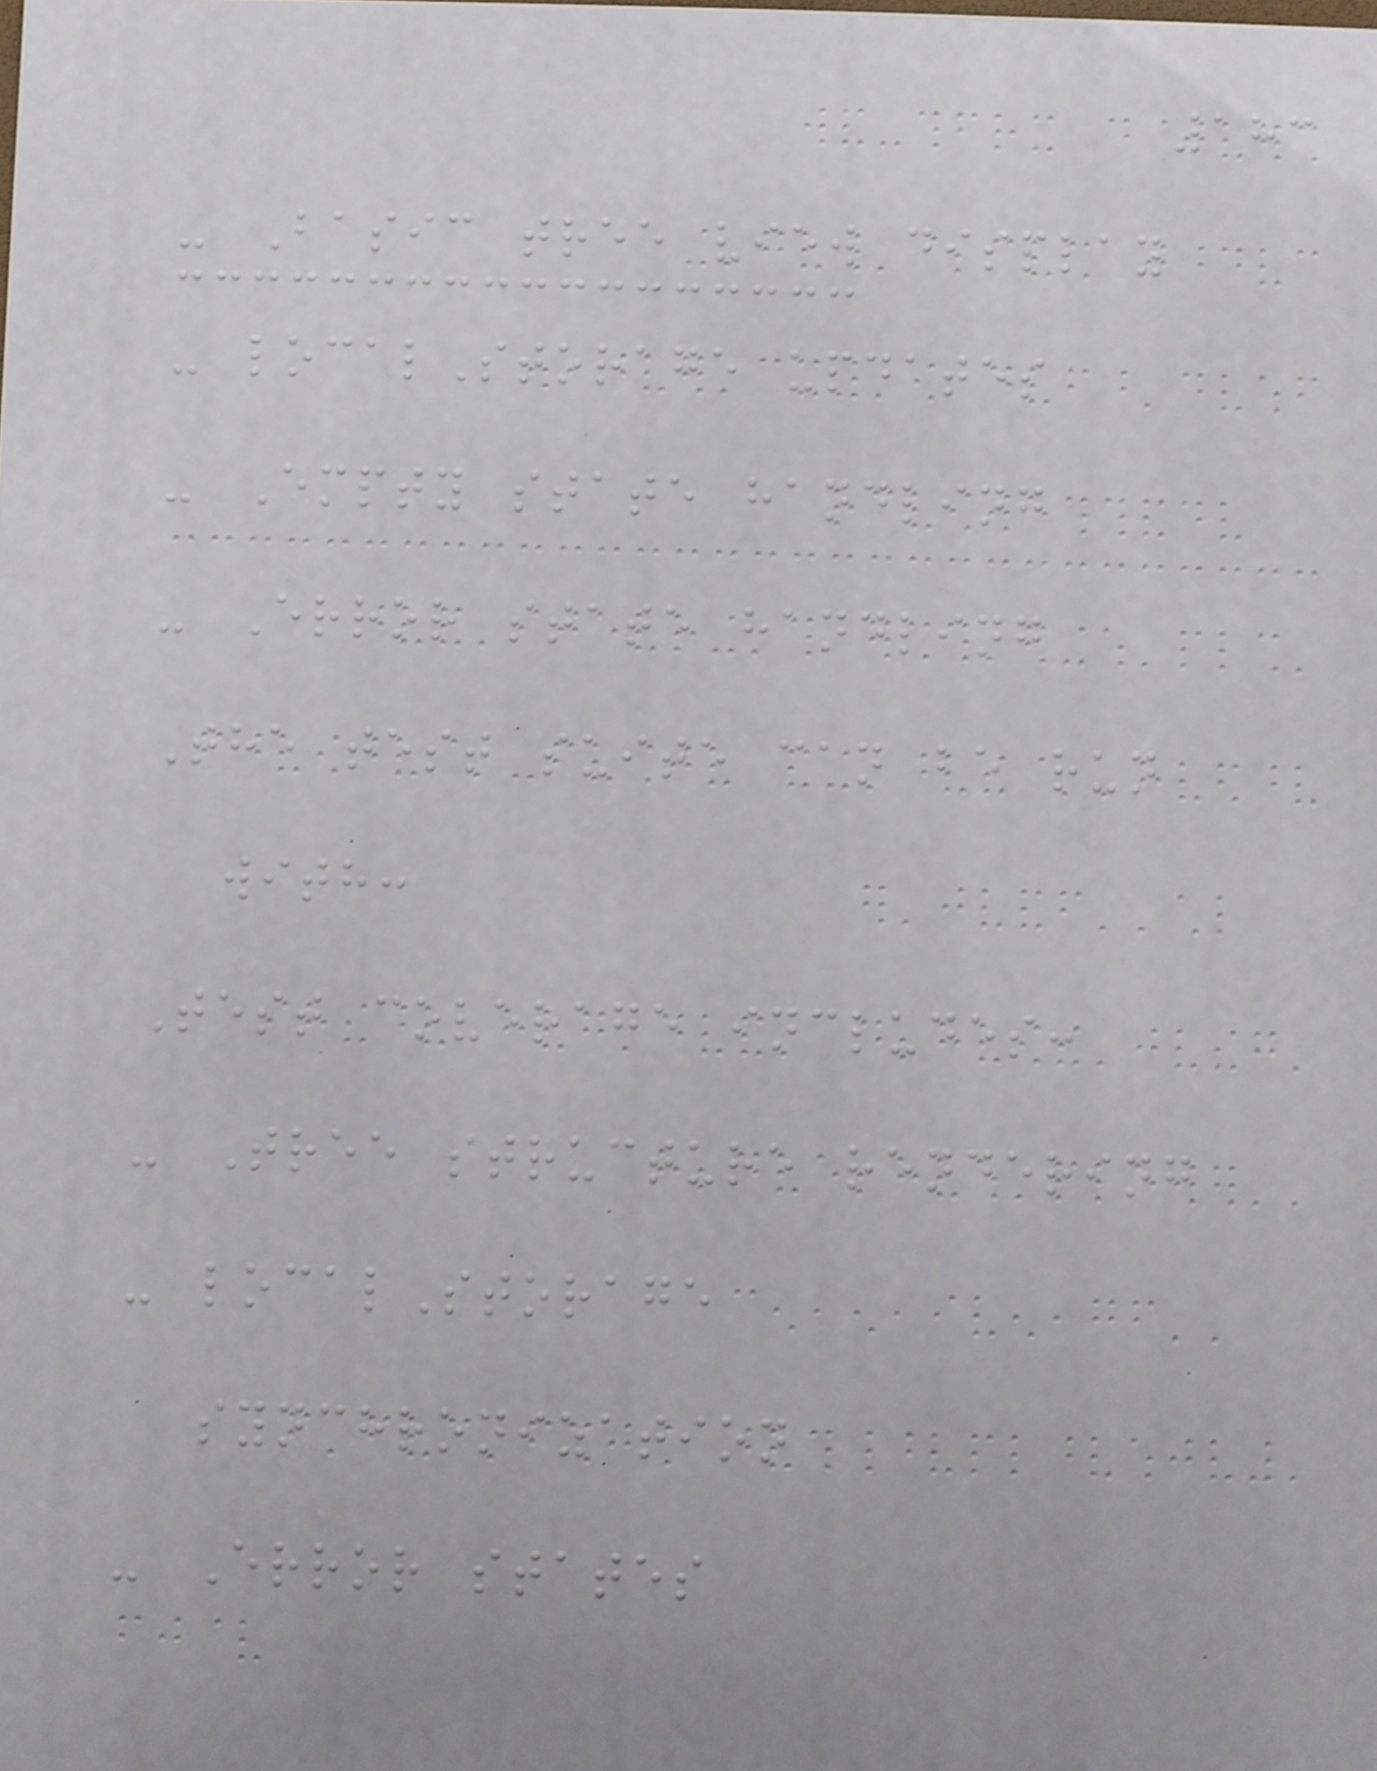183
- Basic tree view display
- localStorage updates
- Empty state handling
- Error state handling
The test suite can be run
with:
Test coverage includes:
- Tree structure rendering
- localStorage
synchronization
- Error states
